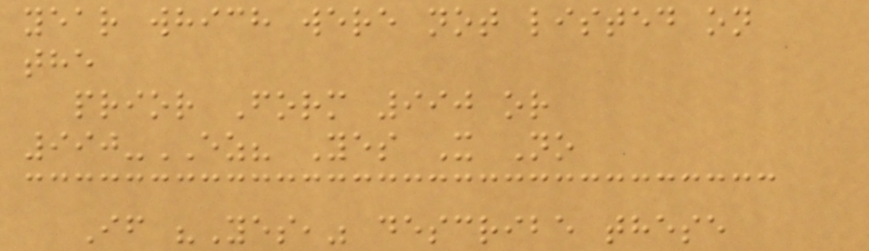year which were not listed on
the
prior Form 990 or
990-EZ? Yes X No
If "Yes," describe these
